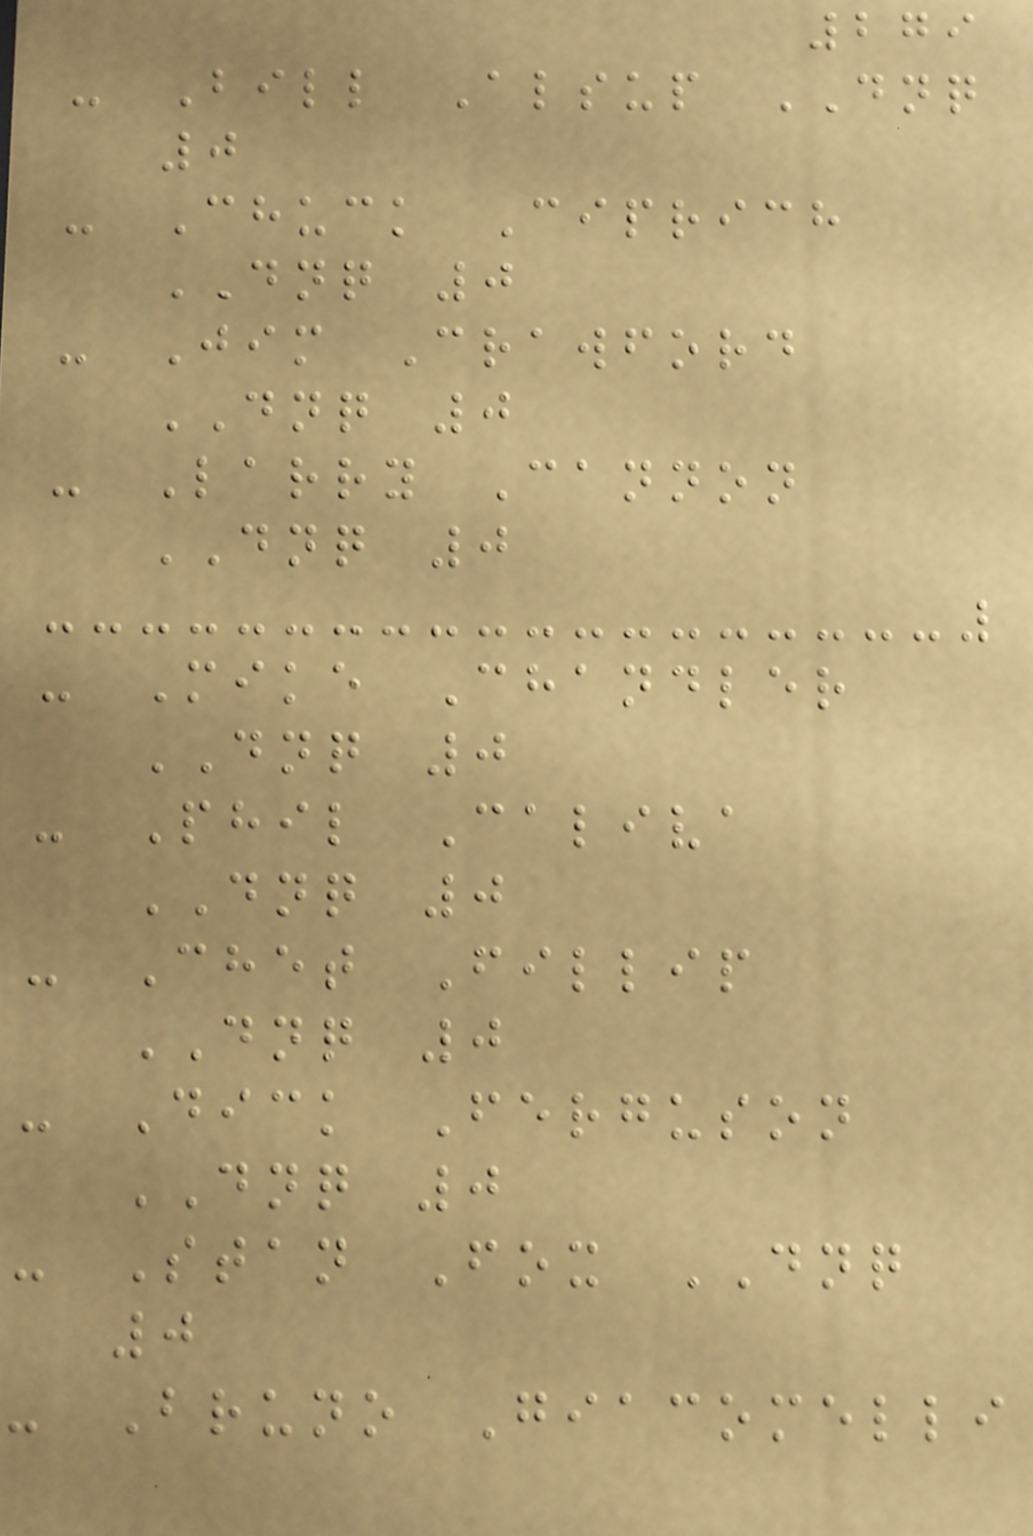279
- Bill Alsup DNQ
0
- Chuck Ciprich
DNQ 0
- Jim Crawford
DNQ 0
- Larry Cannon
DNQ 0
- Mike Chandler
DNQ 0
- Phil Caliva
DNQ 0
- Chet Fillip
DNQ 0
- Dick Ferguson
DNQ 0
- Stan Fox DNQ
0
- Bruno Giacomelli
